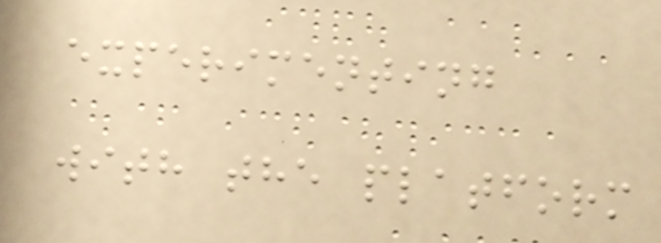experimenting
with the platform
